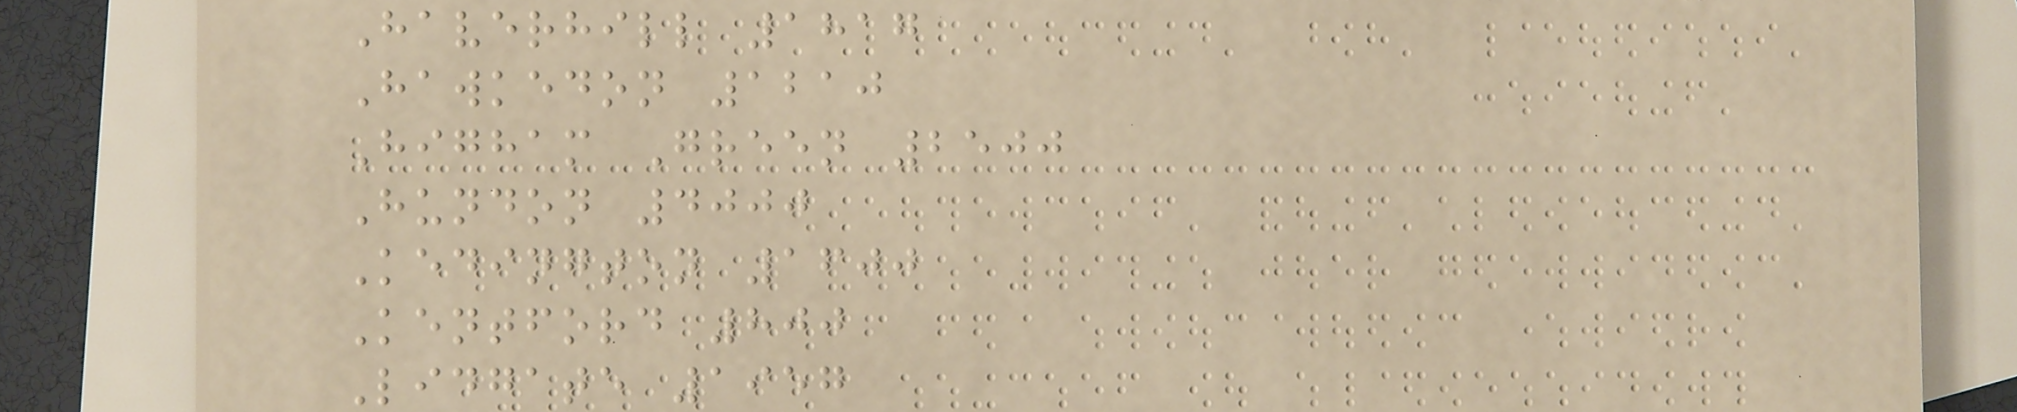Haverhill 1817
Hawkedon 1210
Higham Green 2500
Hundon 4000
Kedington 1600
Kentford 800
Lidgate 1957
